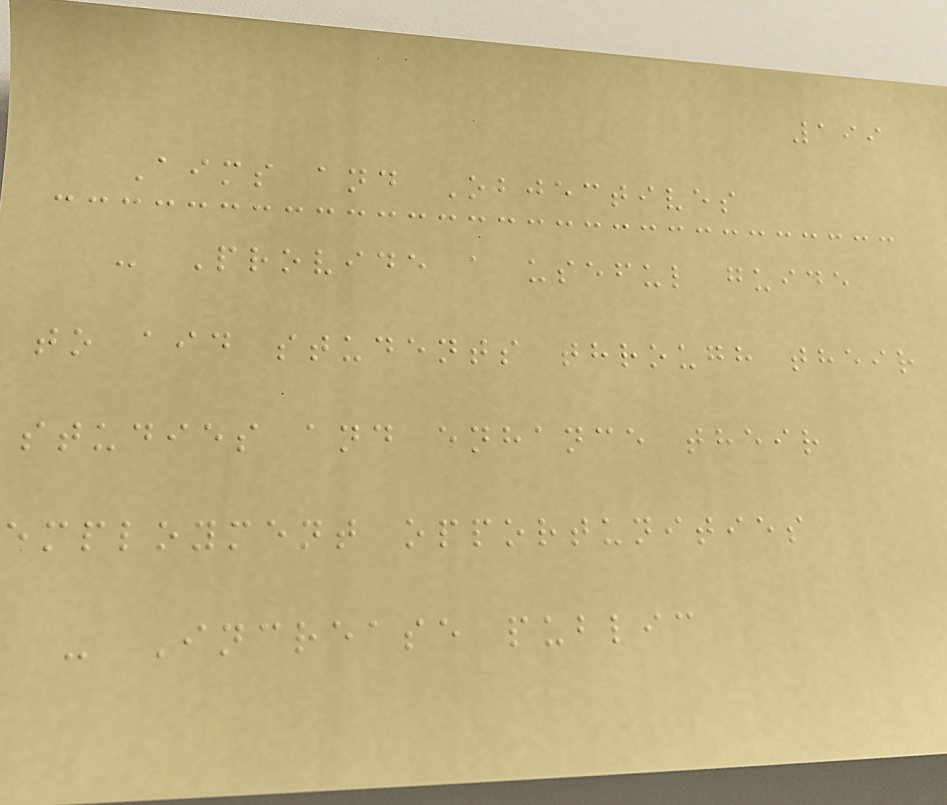199
Aims and Objectives
- Provide a useful guide
to aid students through their
studies and enhance their
employment opportunities
- Increase public
